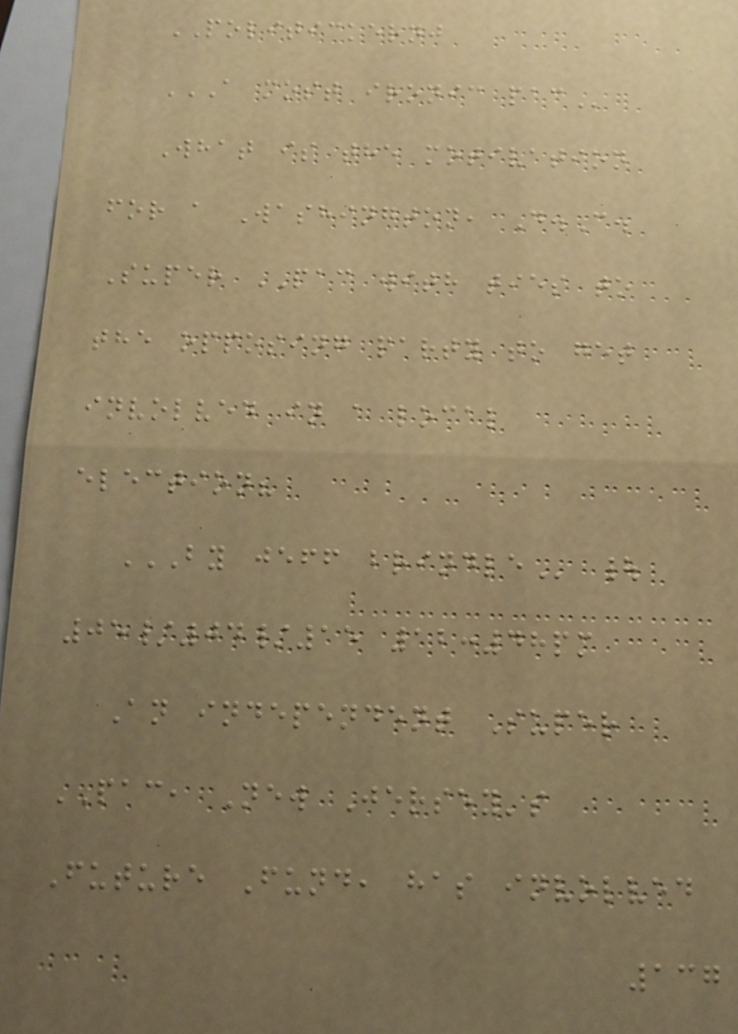POLITICKERNJ
A MOST IRONIC PAC
What is the motivation
for a Washington, D.C.
Super PAC with ties to
the opposing party to get
involved in a local
election?
BY JEFF BRINDLE |
05/04/15 12:48pm
An independent Super
PAC, New Jersey's
Future Fund, has involved
137
